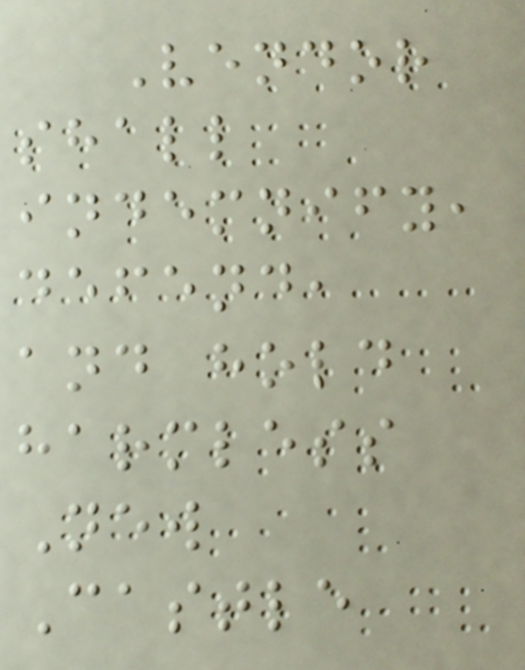Vendor
shall
indemnify,
defend,
and hold
harmless
New
Castle
